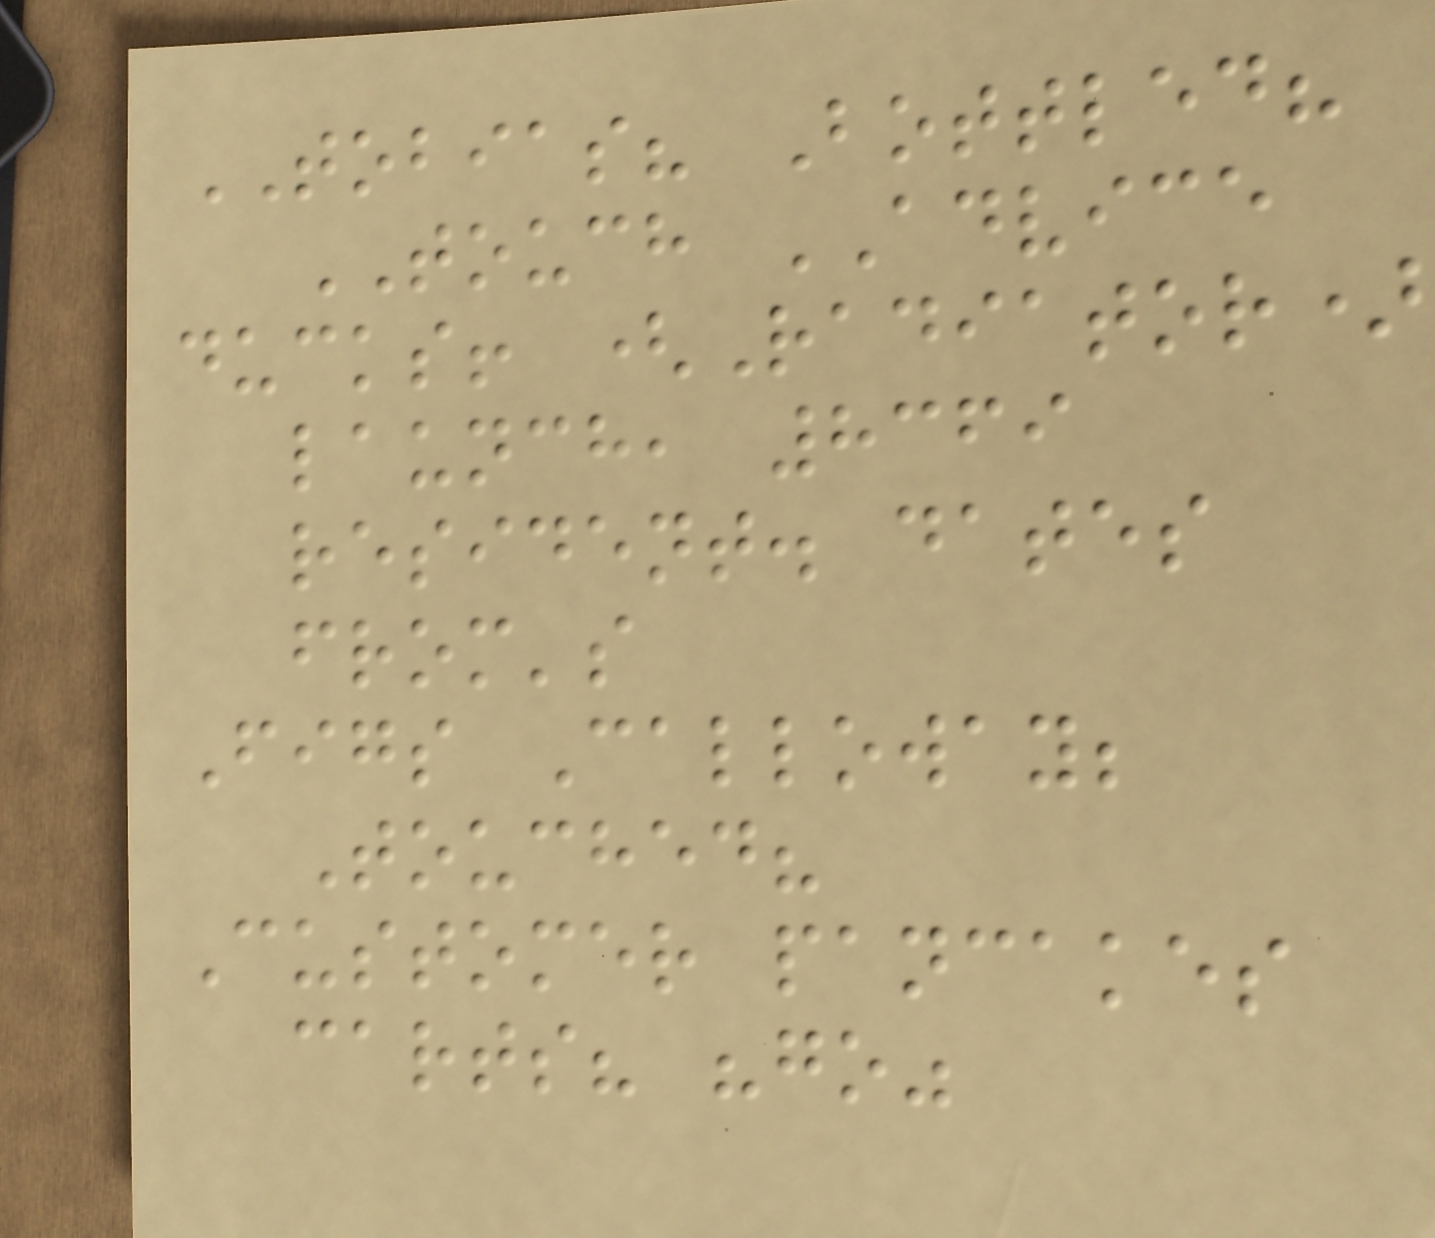TOBIAS? Bottled?
TOUCH ADVICE
ducks! (Radiator)
launch, 8369
resident. dates
from's
Figs Calloway;
Touched?
Customer pancakes
carts? "go"
